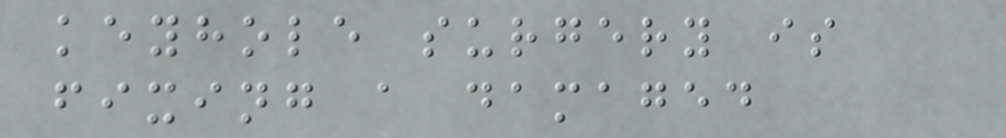keyhole surgery is
fixing a damaged
